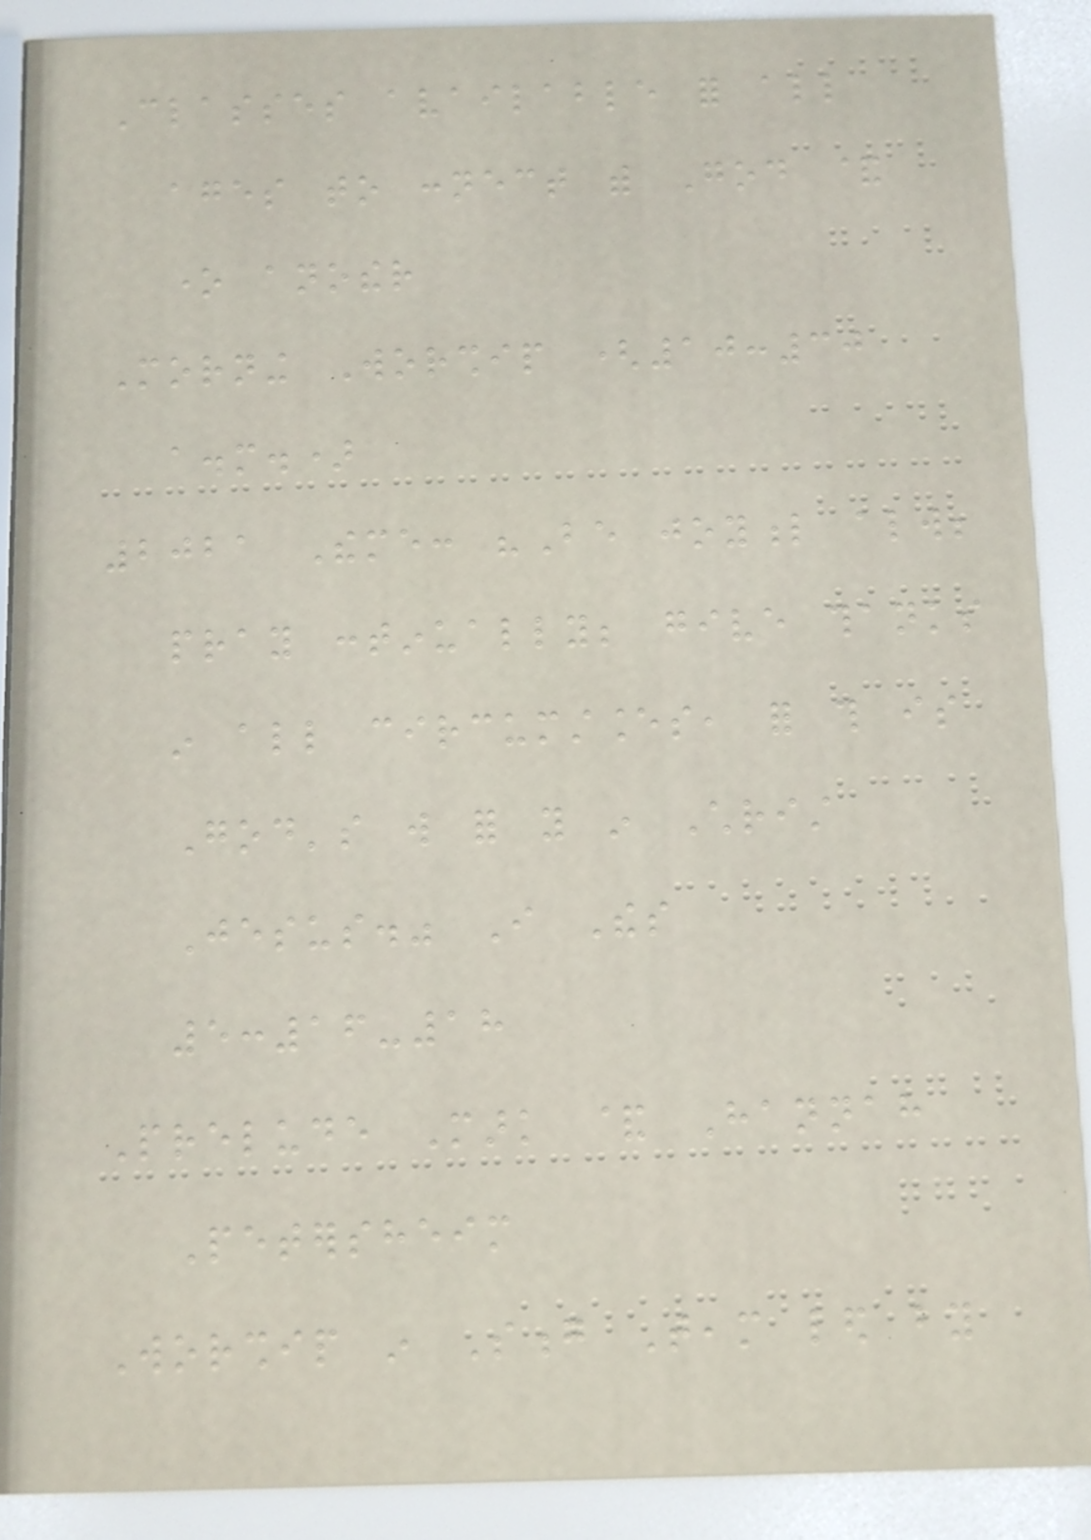Classes available for all
ages to connect with God &
one another
Morning Worship (10:30
a.m.)
2021 Theme: "Be joyful always;
pray continually; give thanks
in all circumstances, for this is
God's will for you in Christ
Jesus." I Thes
5:16-18
Prelude Mark & Hannah
Petersheim
Worship in Song Team led by
